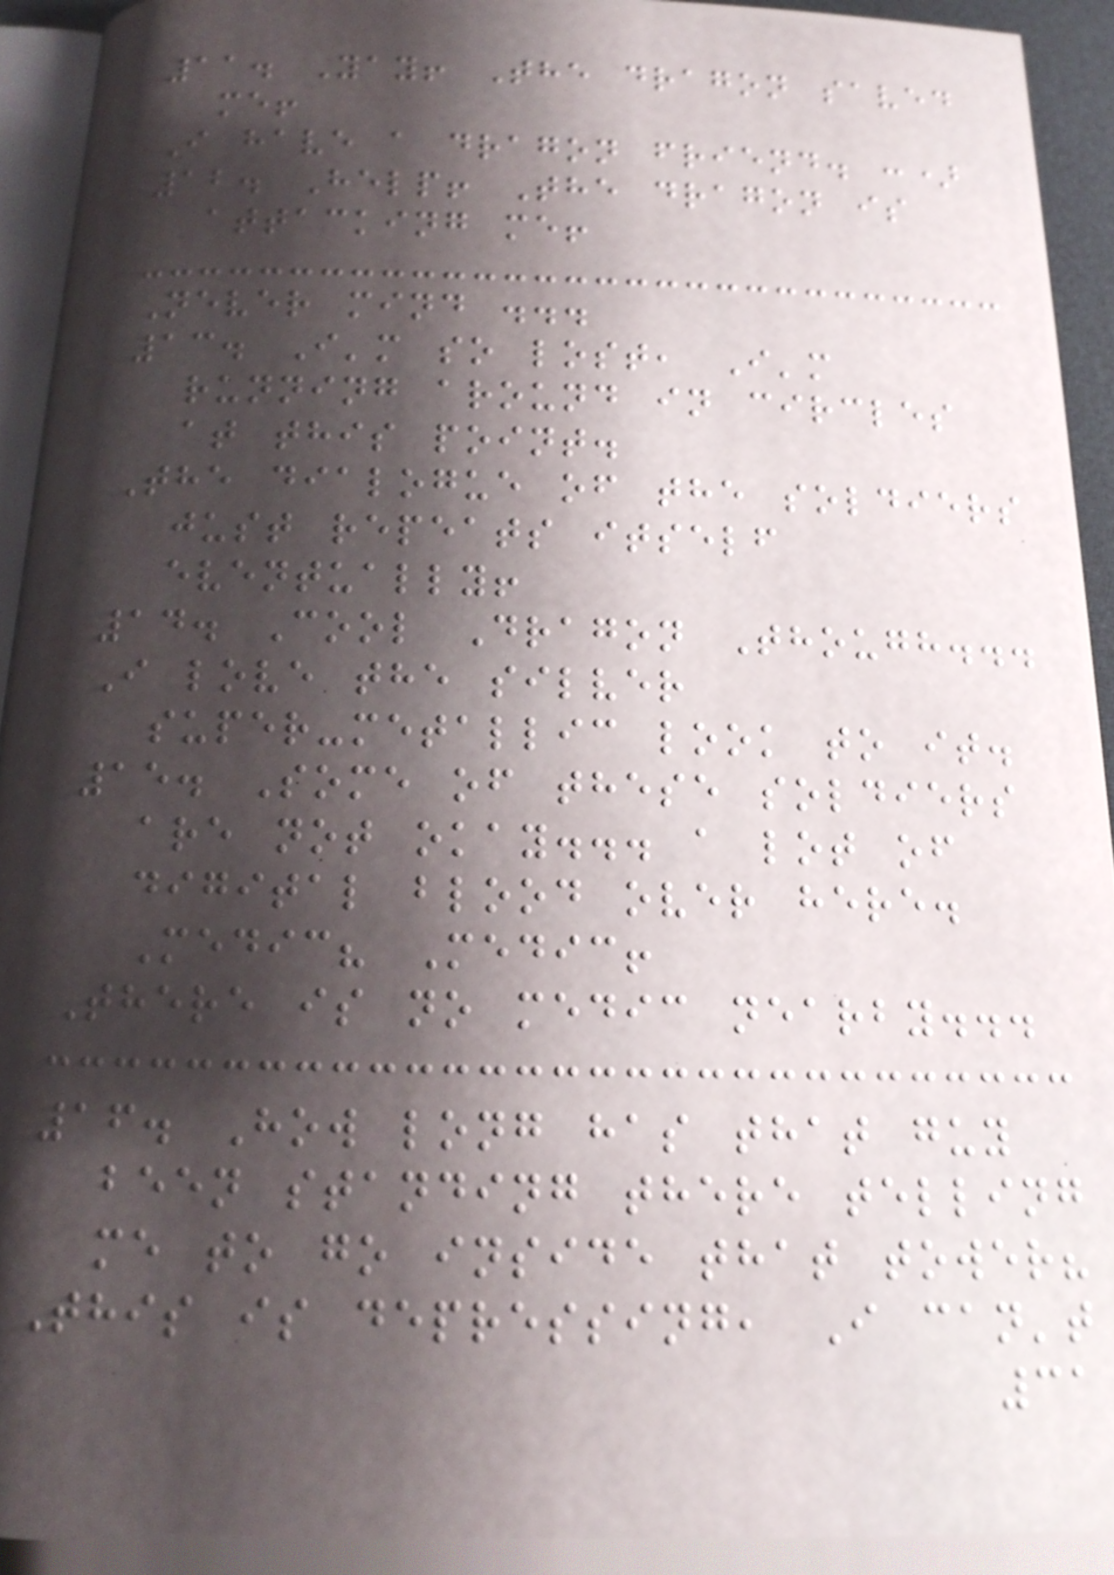11. Yay! The dragon saved
me!
I have a dragon friend. :)
12. Help! The dragon is
attacking me!
Never mind ...
13. I'm so lost, I'm
running around in circles
at this point.
The dialogue of the soldiers
just repeats itself
eventually!
14. Cool Dragon Though...
I love the silver
super-metallic look to it.
15. Some of these soldiers
are not okay... a lot of
digital blood over here.
Medic? Medic!
There is no medic nearby...
16. How long has that guy
been standing there telling
me to go inside that tower?
This is depressing, I can't
31
